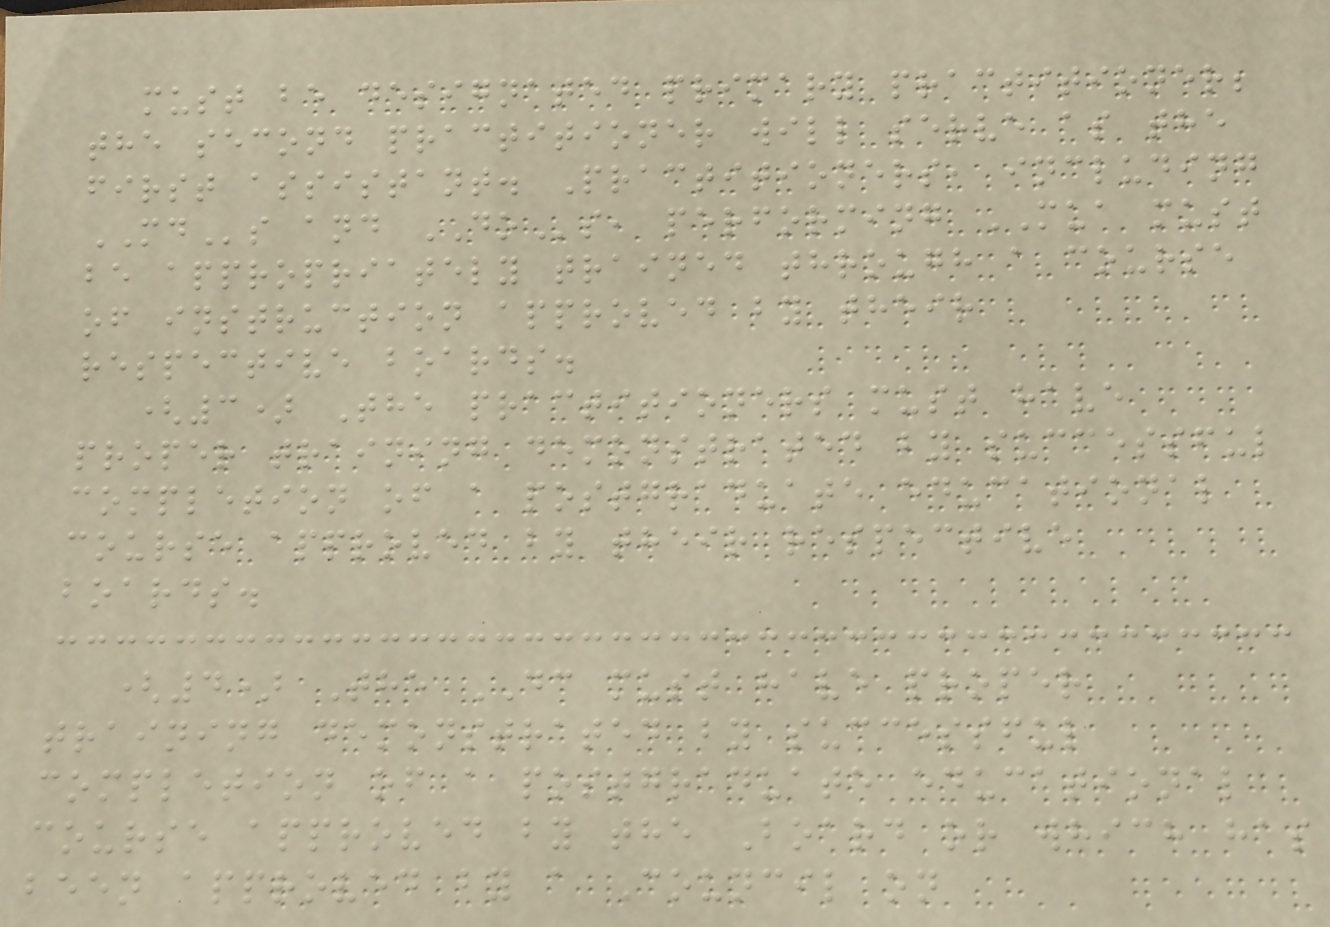must be designated primary practitioner;
the second practitioner will serve as the
first assistant. Practitioners, including
MDs and DOs, performing MUA must
be appropriately trained through a course
of instruction approved by their
respective boards.
(3) The practitioners must have
proper training demonstrated by successful
completion of a postgraduate educational
course approved by their respective
boards.
(4) The DC must have proper
training demonstrated by successful
completion of a postgraduate educational
course approved by the Board or which has
been approved by a Council on
